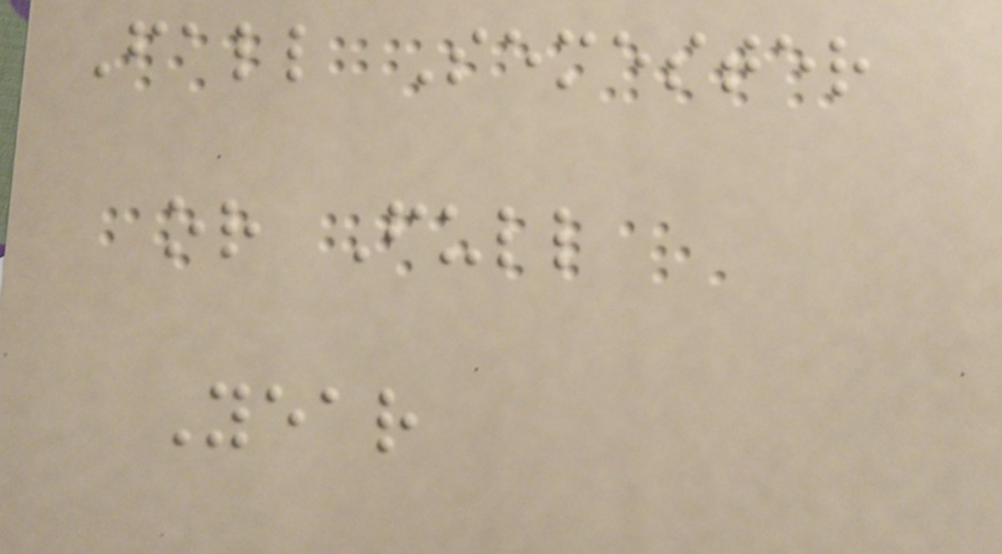Fall Semester
or Full
Year
